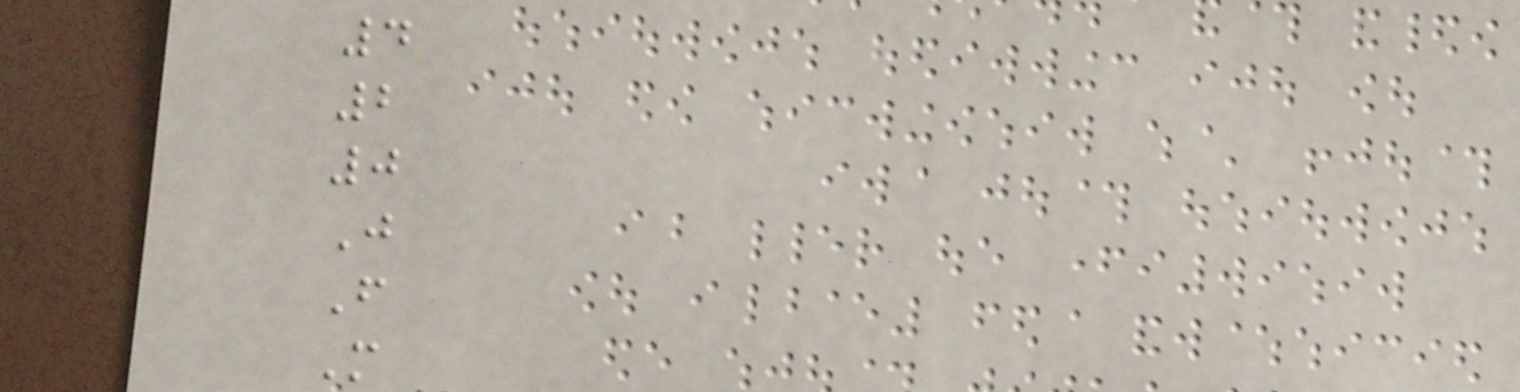4
2
0
J
F
M
